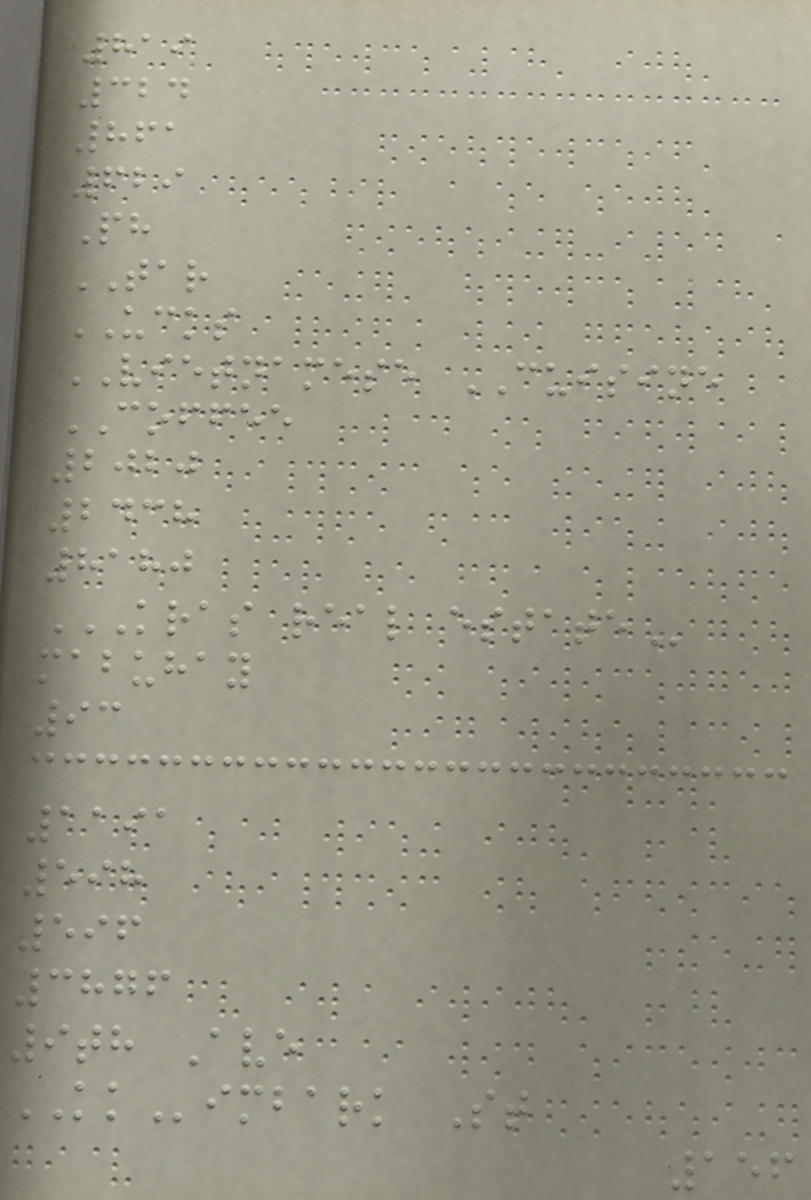819
324
861
629
Ph
TAR
UCKS
VIETNAMESE CUISINE
COFFEE
2020
2438
8180
KRAS REAL ESTATE
mabuhay
93
1191
598
596
3876
9th Ave
KKimbark St
156
